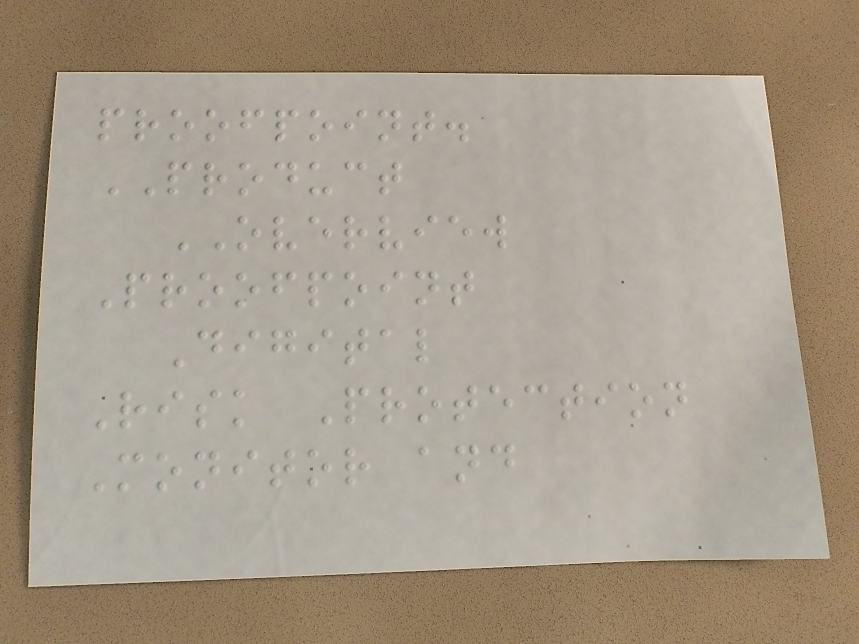proofpoint.
PRODUCT
OVERVIEW
Proofpoint
Digital
Risk Protection
Monitor and
